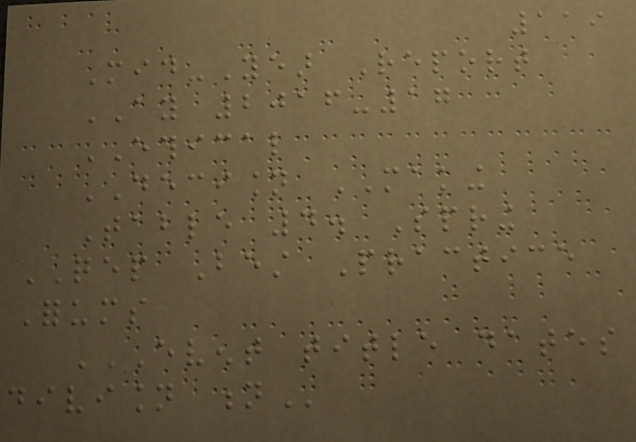119
Mid-Year Report
AY 2016-17
ETHICAL
DECISION MAKING
Table 4. Spring
QEP Best Practice
Forums
EVENT TITLE DATES
DIVISION N
